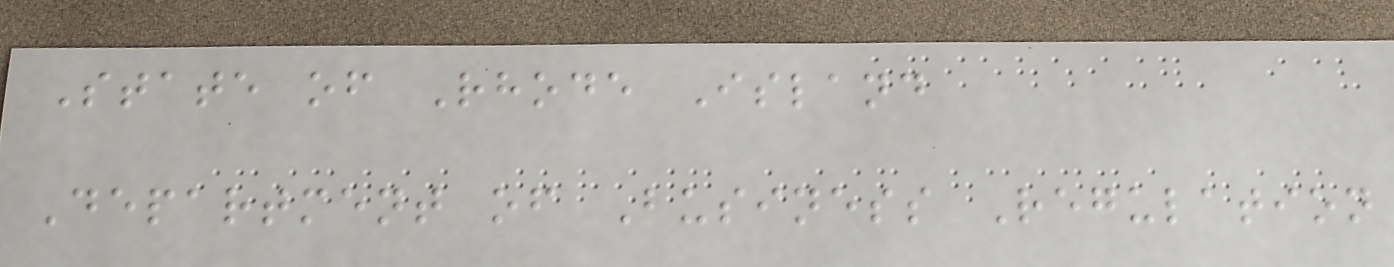State of Rhode Island
Department of Business Regulation
